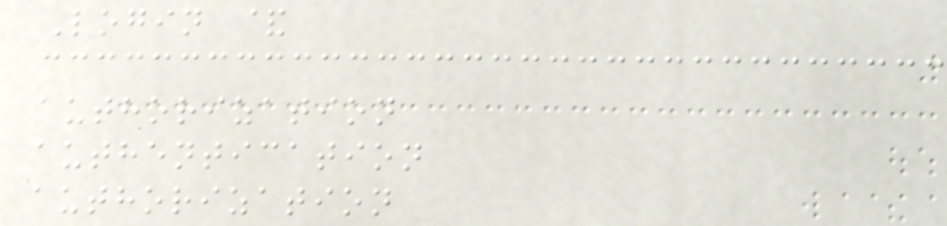Login &
authorization
authentication
authorization
